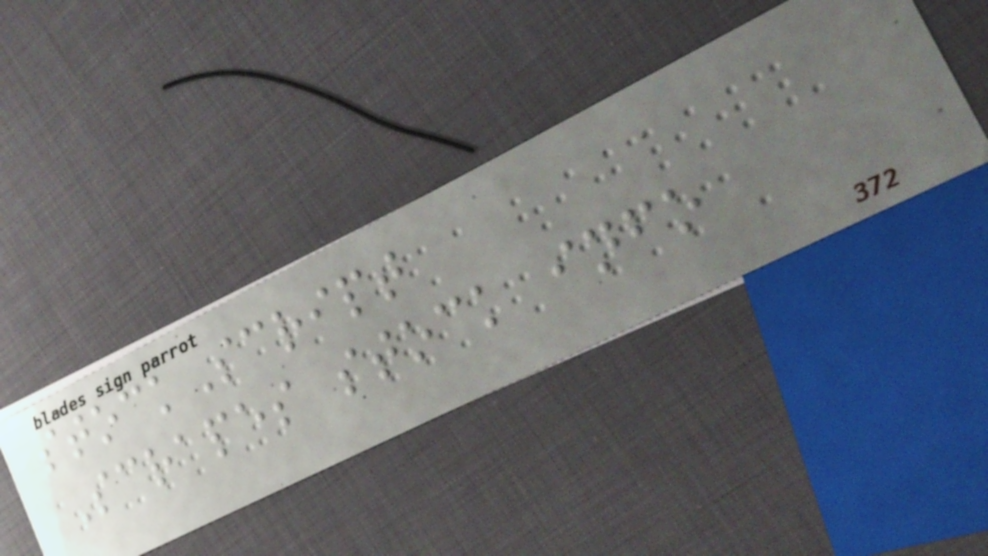stockScript
Scrapes stock info
